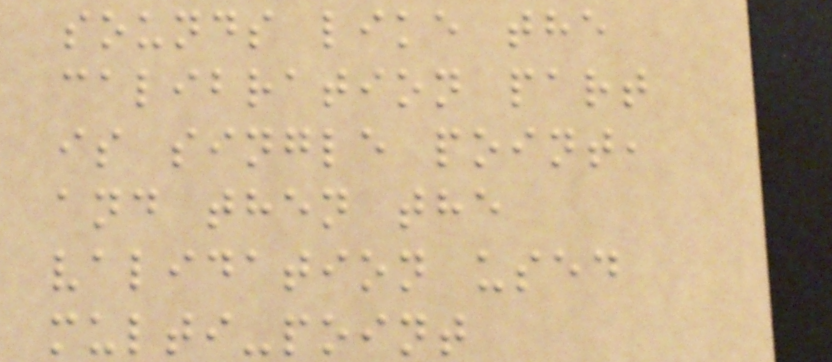sounds like the
calibration part
is single point,
and then the
validation used
multi-point
